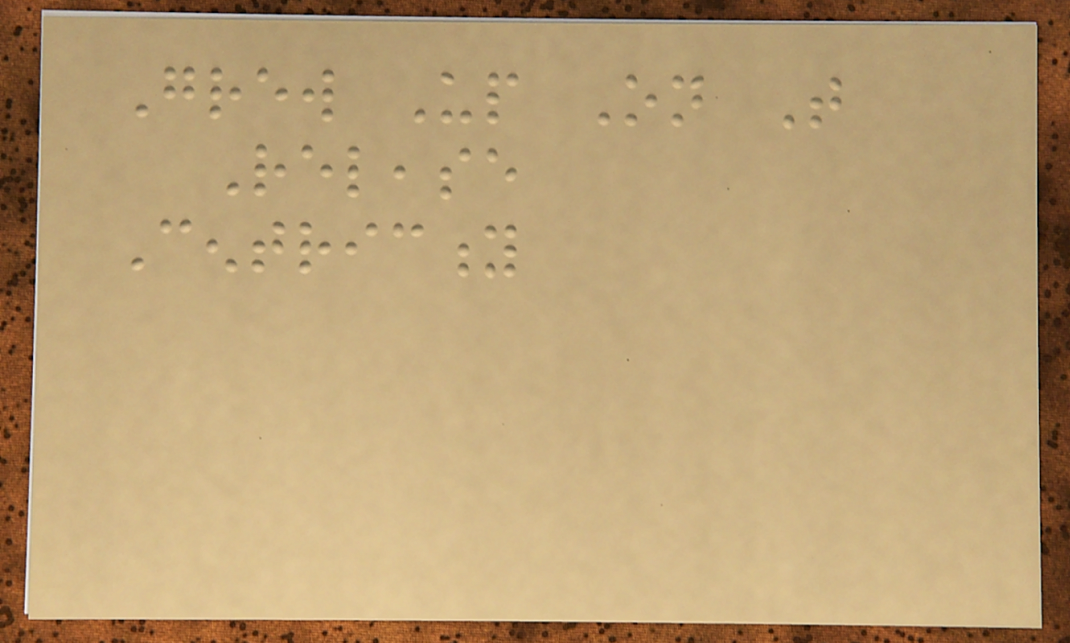Grew Up On That
Release
Centricity
